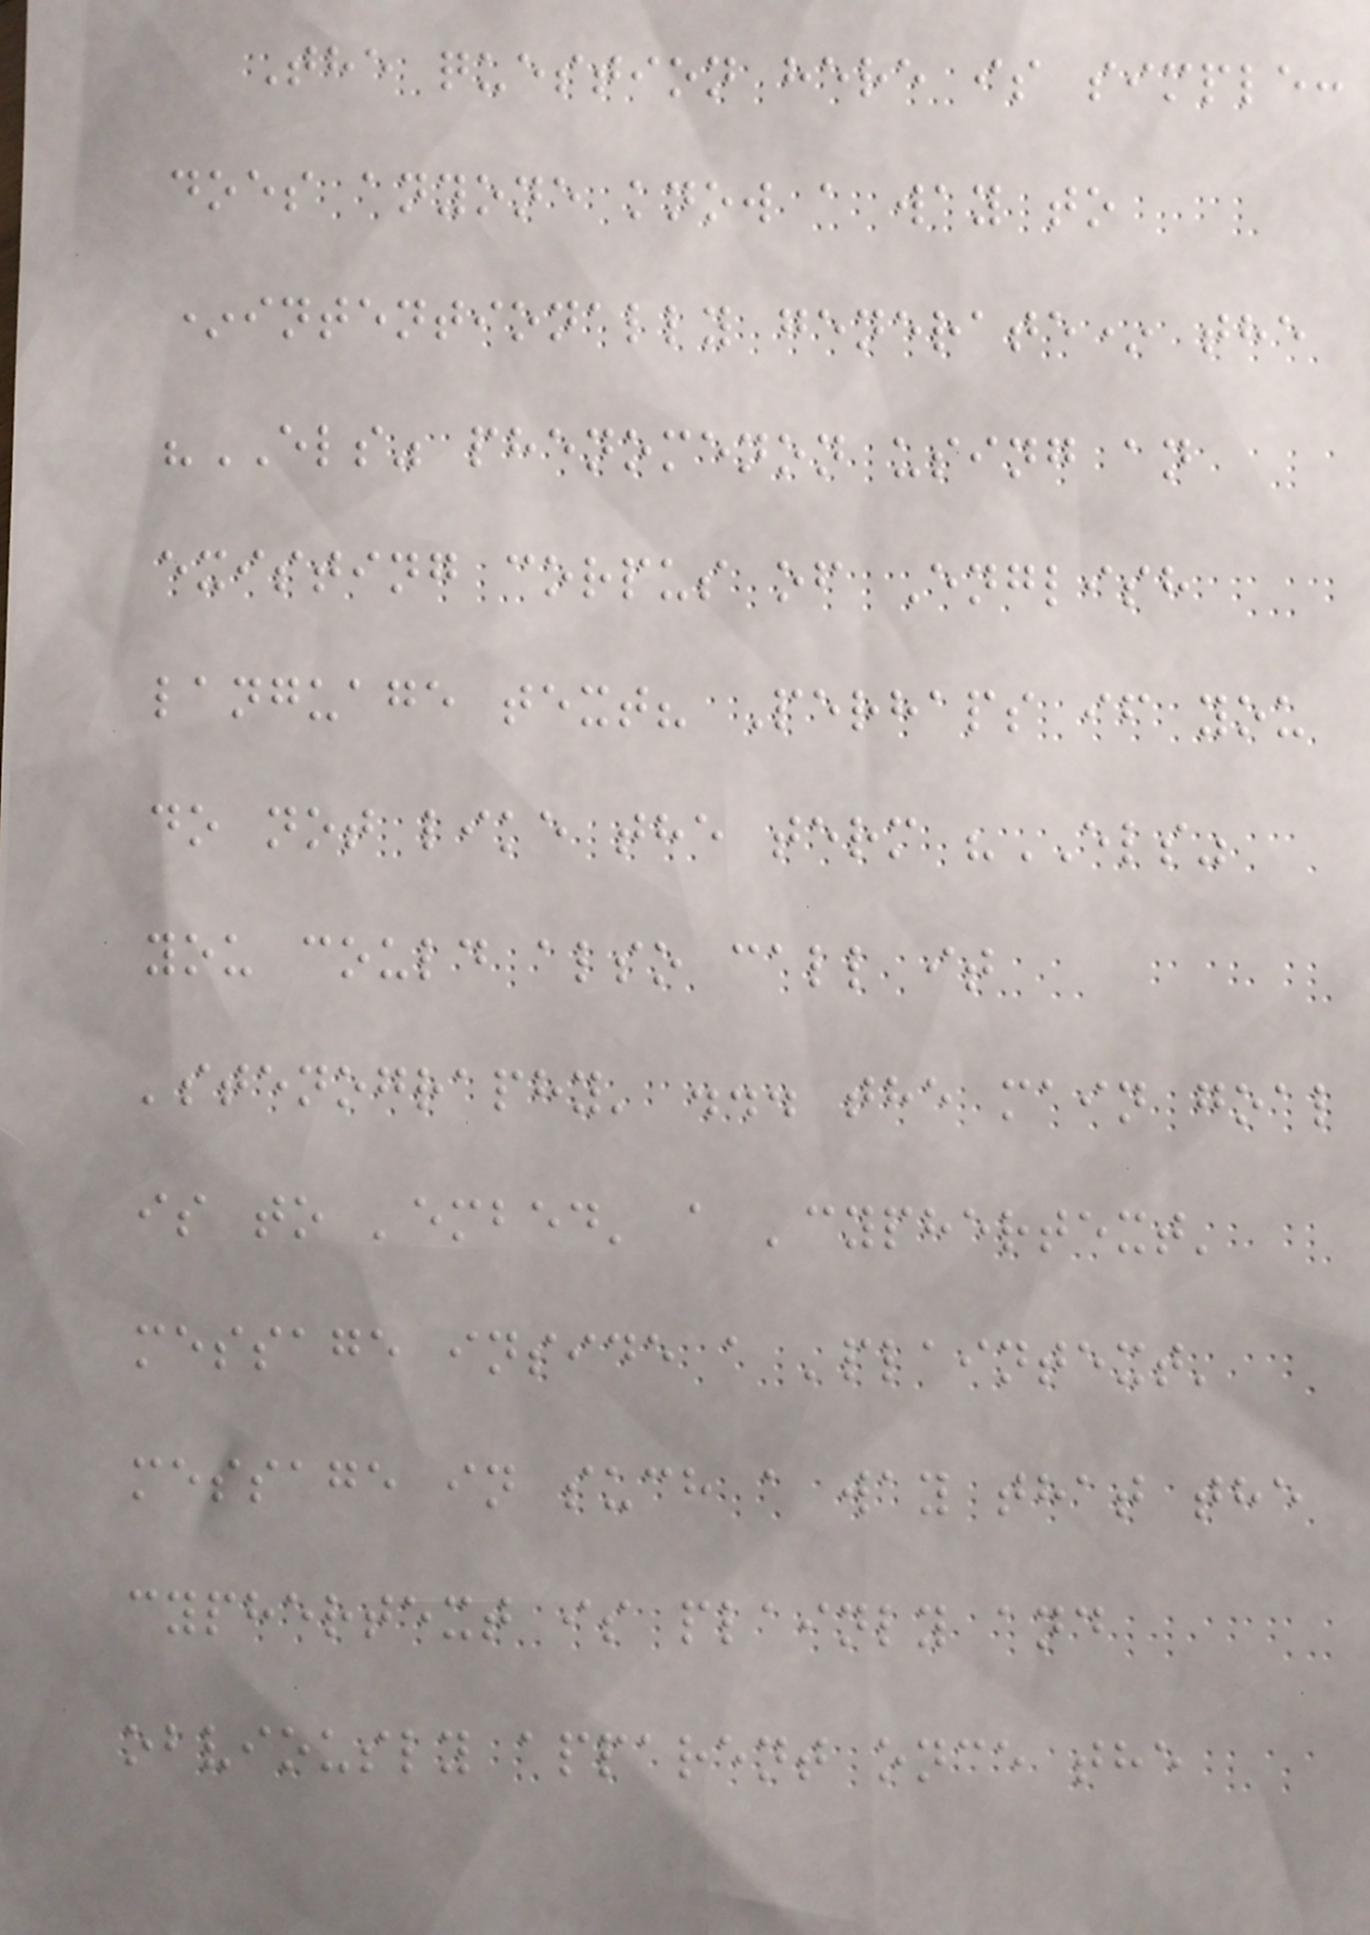The question here is simple:
does anyone know a way to
*intentionally generate* the
"ELS" phenomenon using an
existing corpus of English
language text? Perhaps if you
do not like the term "ELS"
you could also call it
'stenography' ... the main goal
is to 'embed' a 'cyphertext'
message inside a 'plaintext'
message in such a way that the
cyphertext is plainly and
obviously apparent once the
